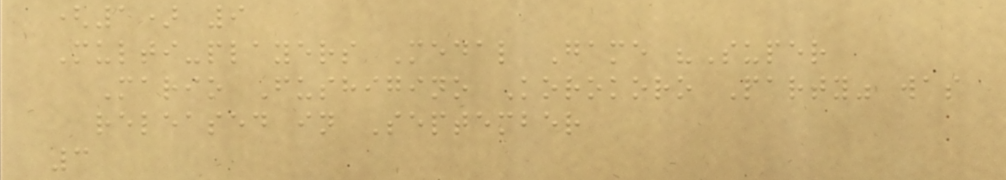(1) 9
Multi-players Medal Game "Super
Mario Fushigino Korokoro Party" was
released in September
3
